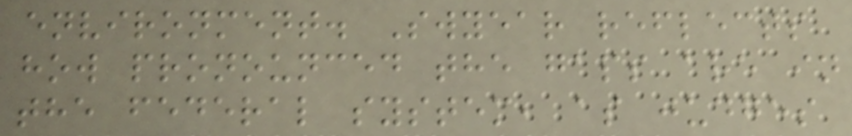environment. Swyear reflects
how pronounced the gaps are in
the federal system, as judges
